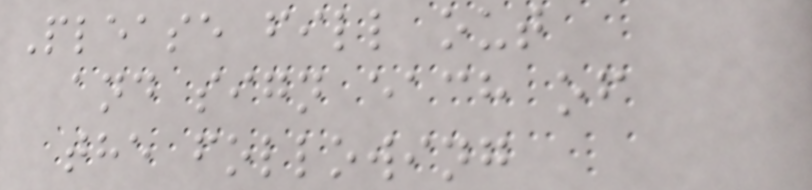Please fill out
and sign each of
the following
